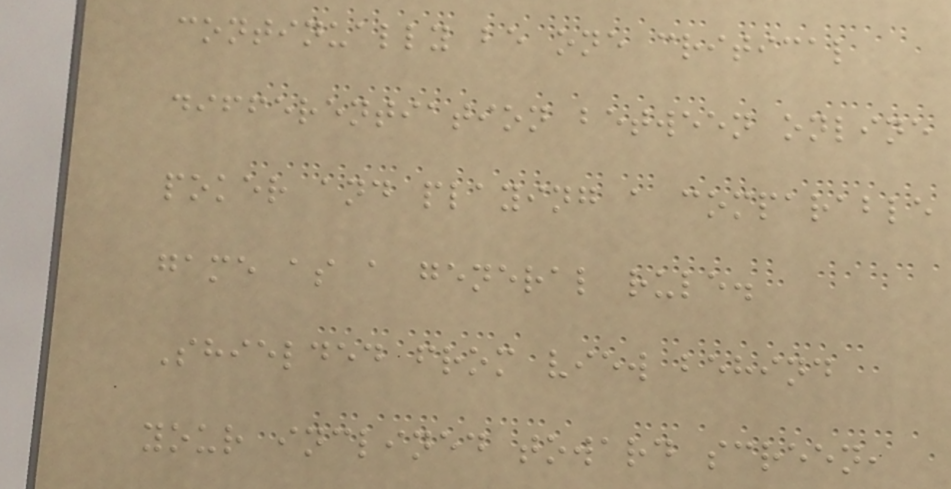continually be one critical
differentiation between online
poker and playing a comparable
game as a general rule.
Shielded from view behind
your inclined toward screen,
